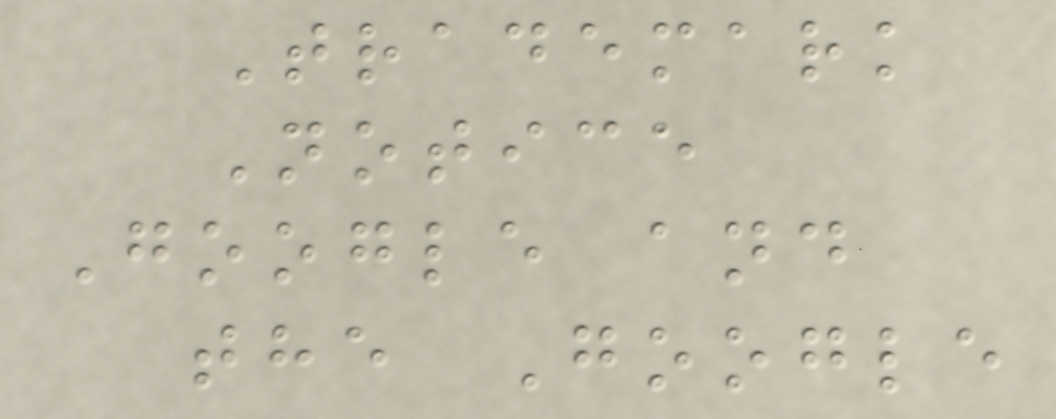Trademark
Notice
Google and
the Google
